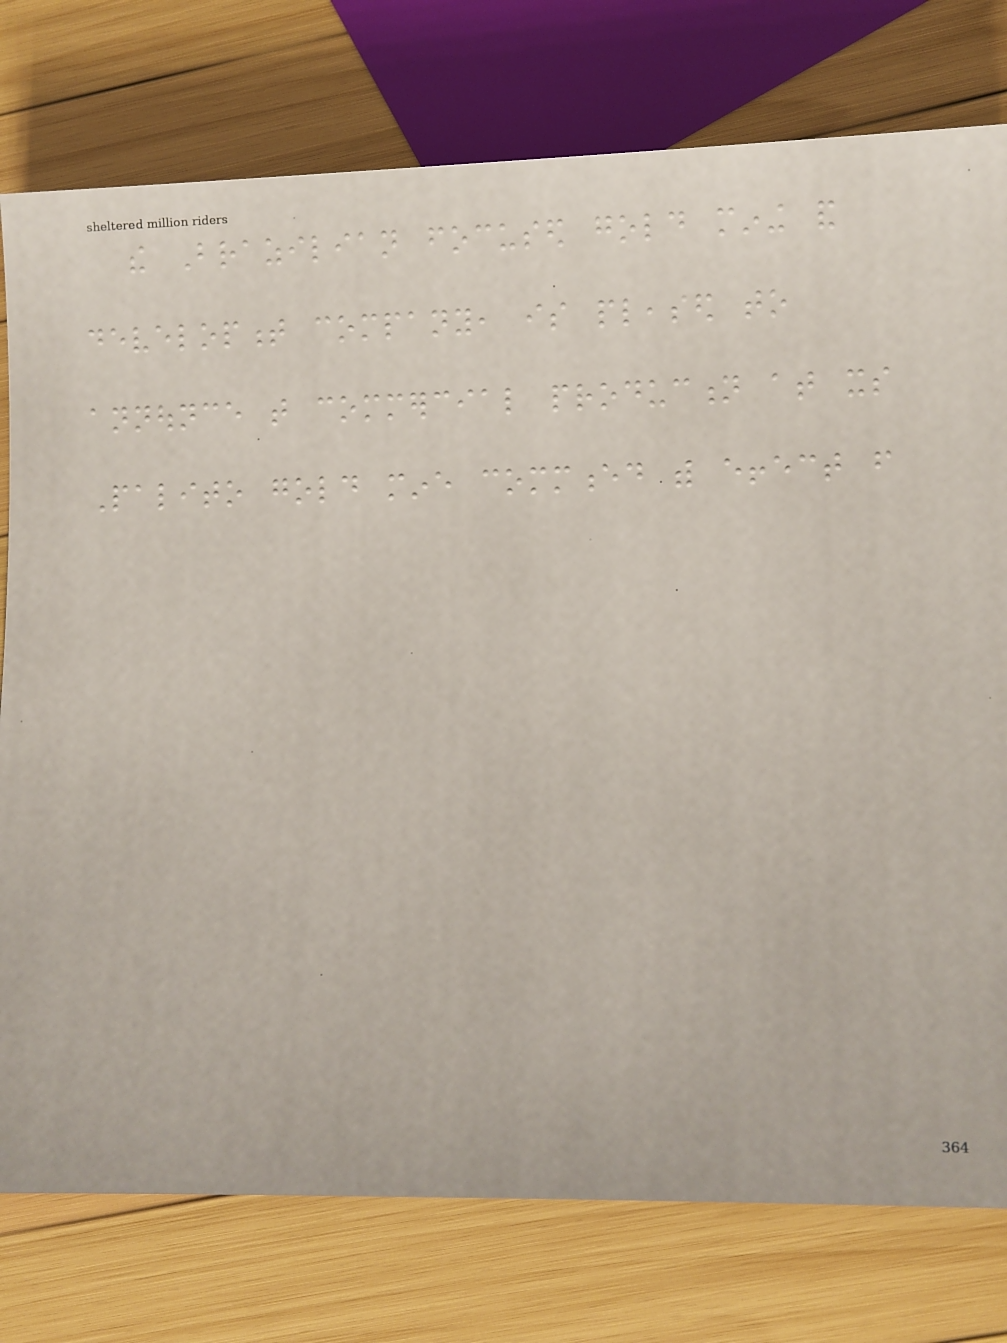the Brazilian focused gold mining and
development company, is pleased to
announce that commercial production at its
Palito gold mine commenced with effect from
